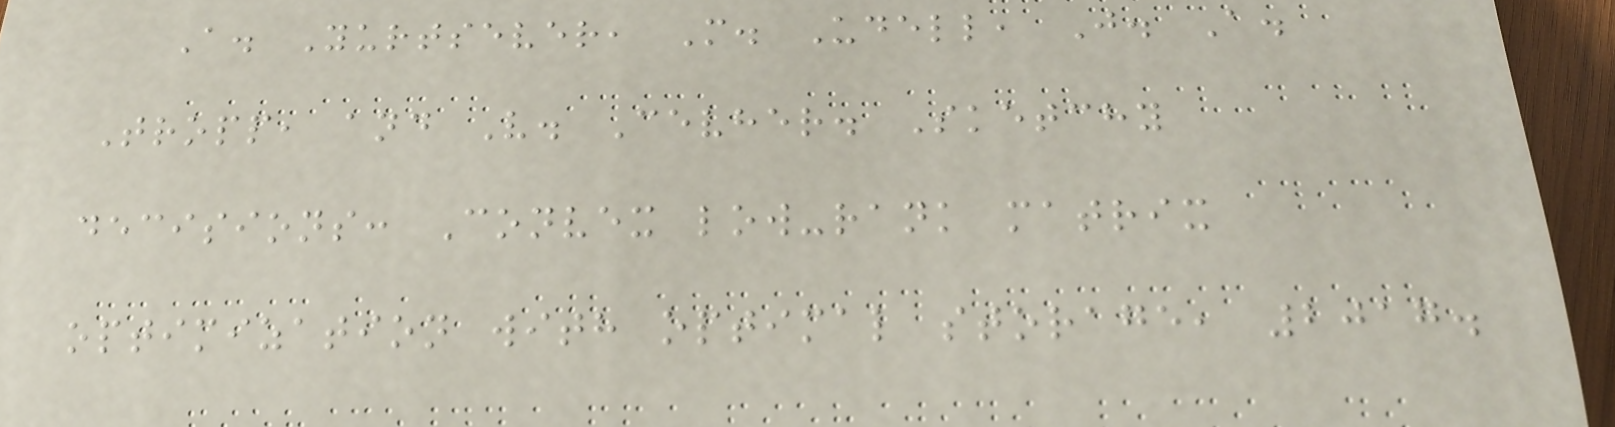A. Yurtsever, M. Udell, J. A.
Tropp, and V. Cevher. Sketchy
decisions: Convex low-rank matrix
optimization with optimal storage, 2017.
